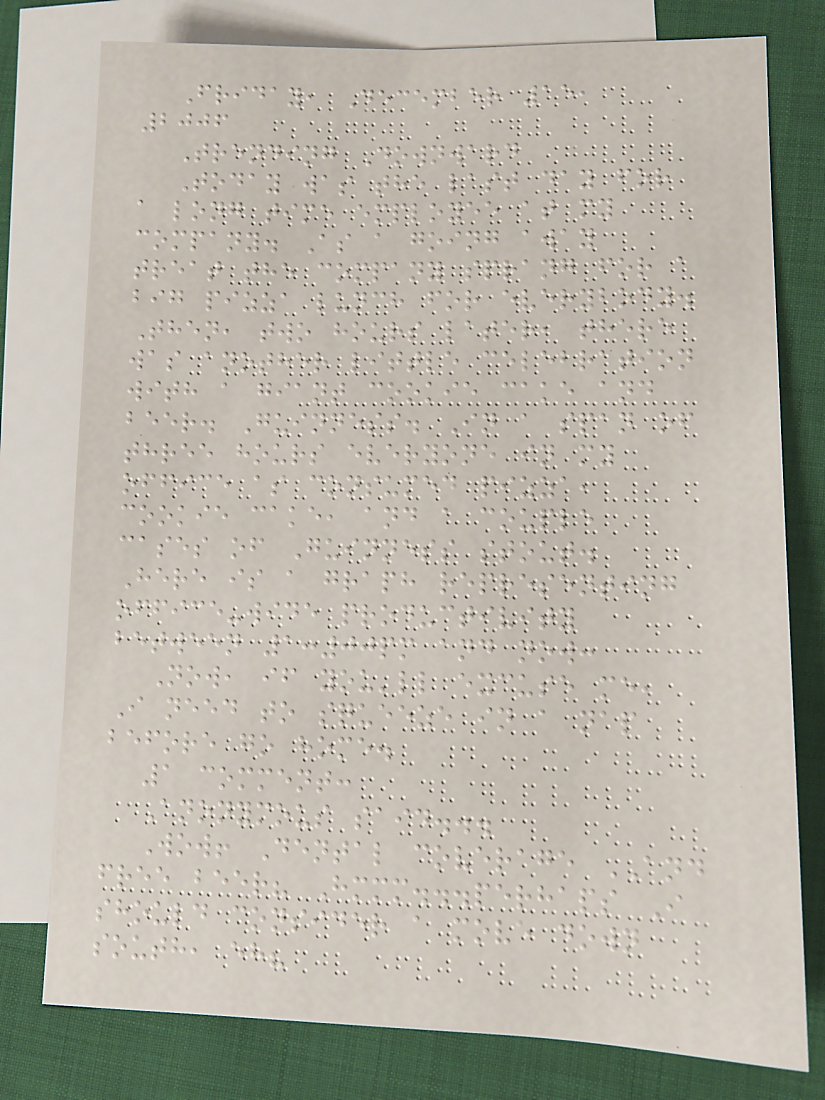Friday, December 15,
2006
Trending Downward
Today was the last day for
a long time employee at my
company. As a going away
treat the company sprang for a
big pizza lunch for everybody.
Then, two hours later, there
was another little celebration
with a giant cookie cake and
beer. Guinness. In a span of
three hours everyone in my
office as consumed pizza,
cookie cake, and a couple
cases of Guinness stout.
Here is a graph representing
office-wide productivity
between 1:00pm and now:
Now, if you'll excuse me,
I need to squeeze in a nap
before go home.
1 comment:
Anonymous said...
Wow! Dental coverage AND
free beer? Hmmm...perhaps I
should consider a move down
south, eh?
